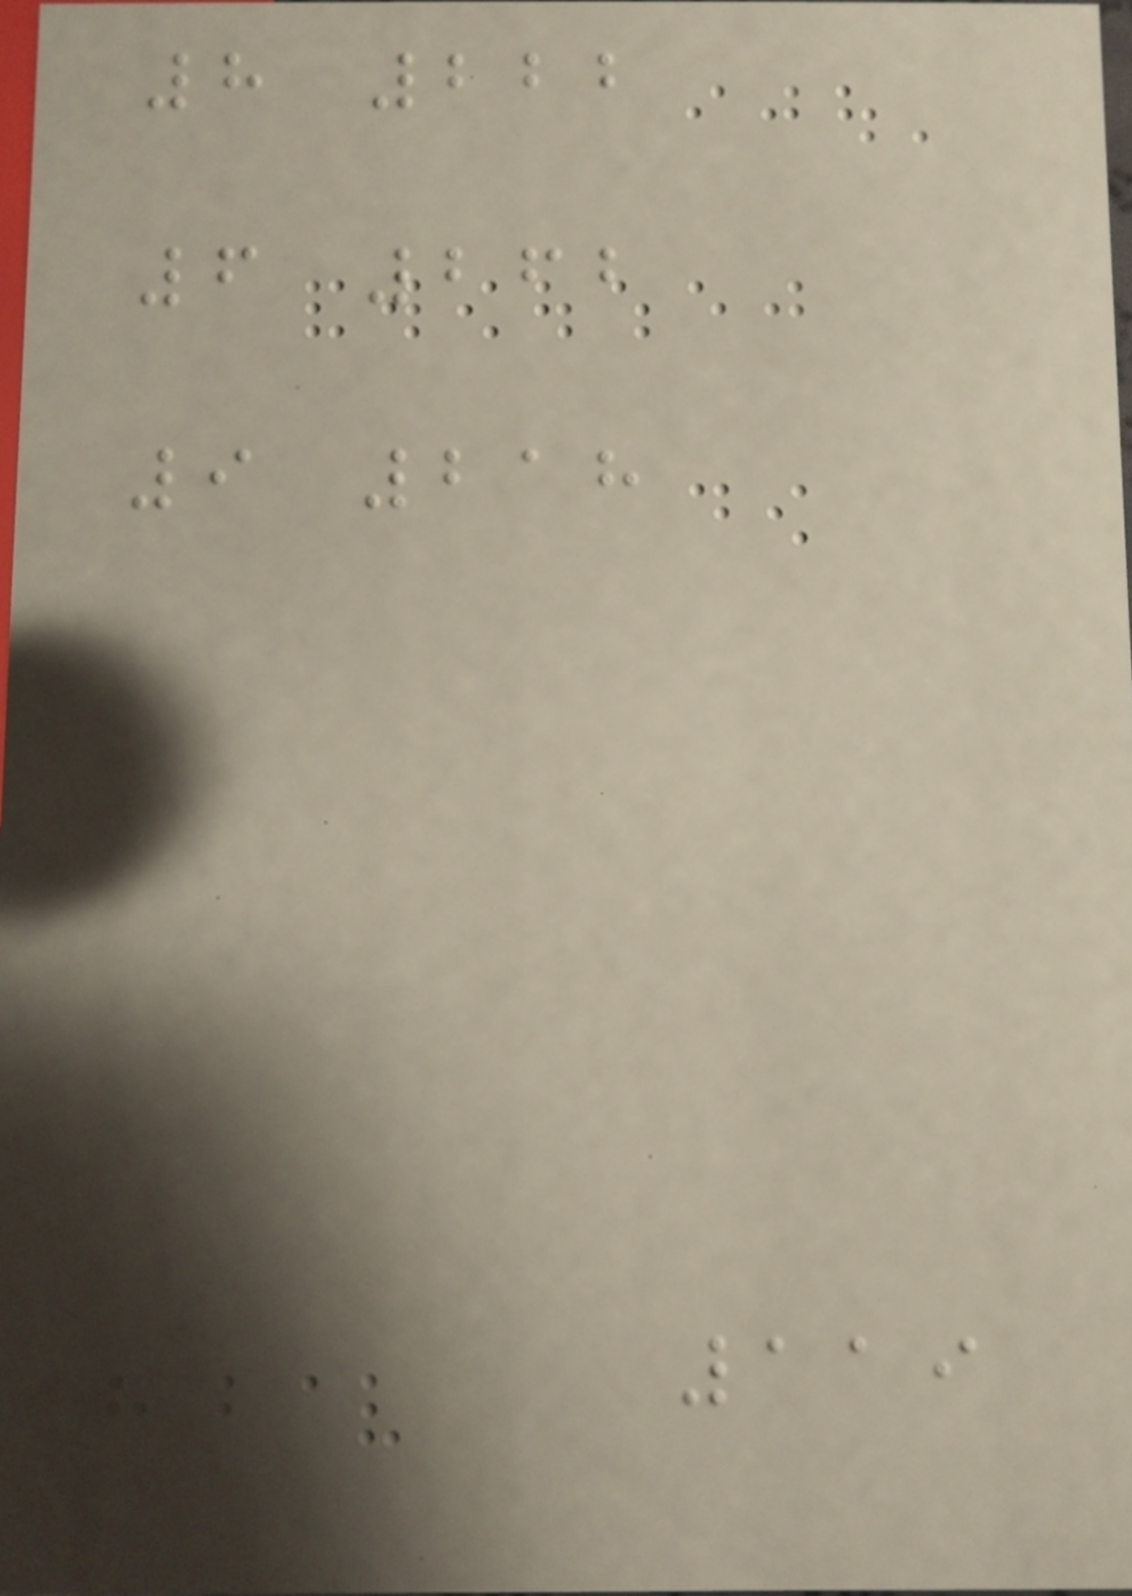8 222
6 262
9 218
119
